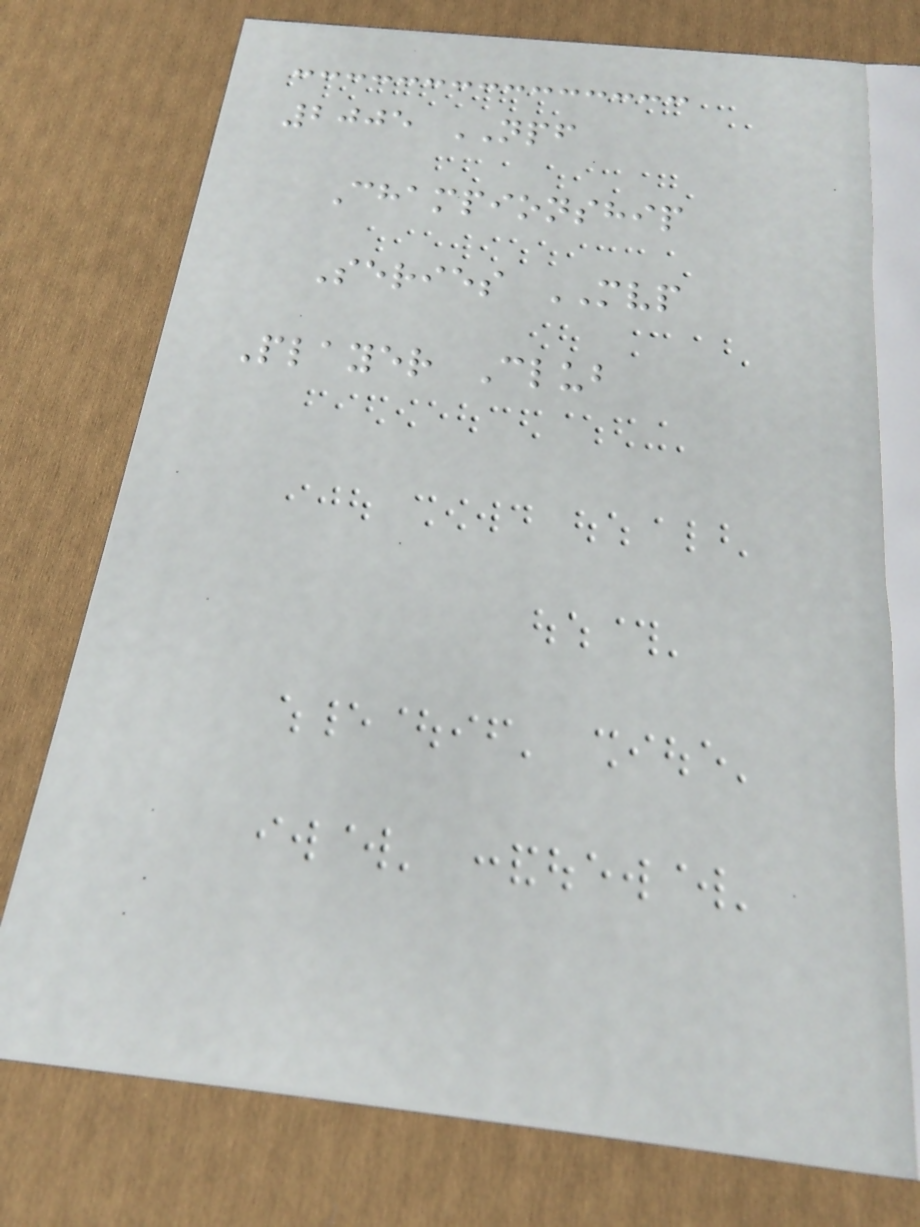2005 NPF
Championship
Series MVP
Player Club
